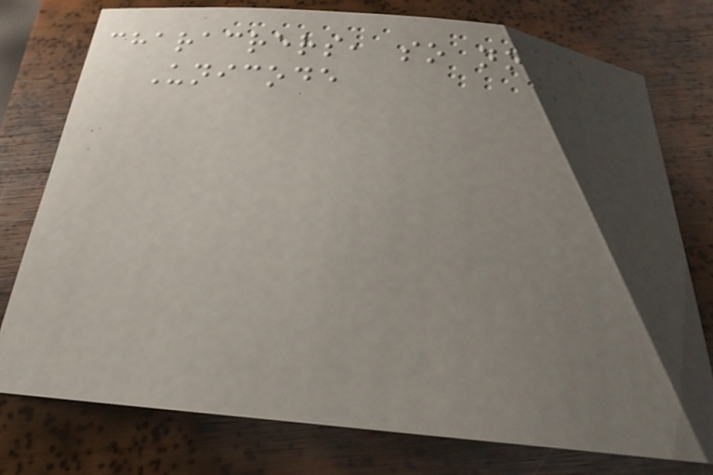characrers, so no
Unicode
